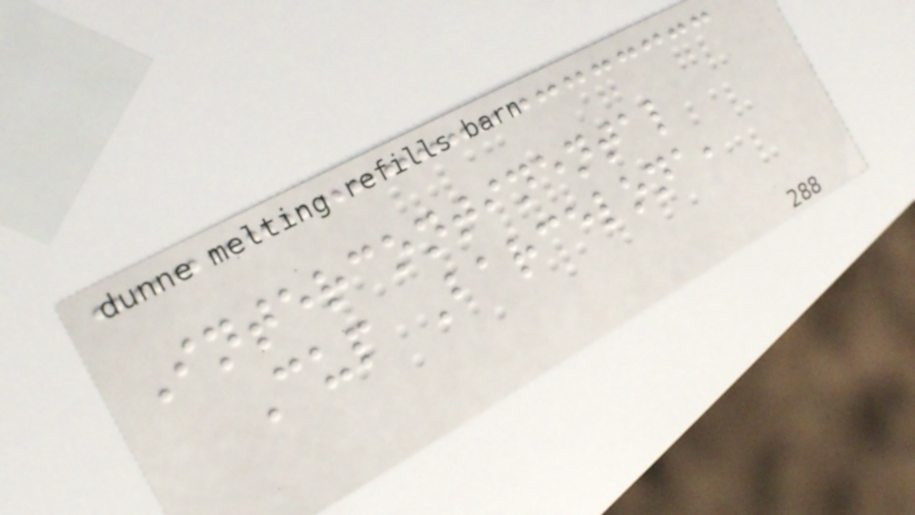Intercontinental
Cup Barcelona,
